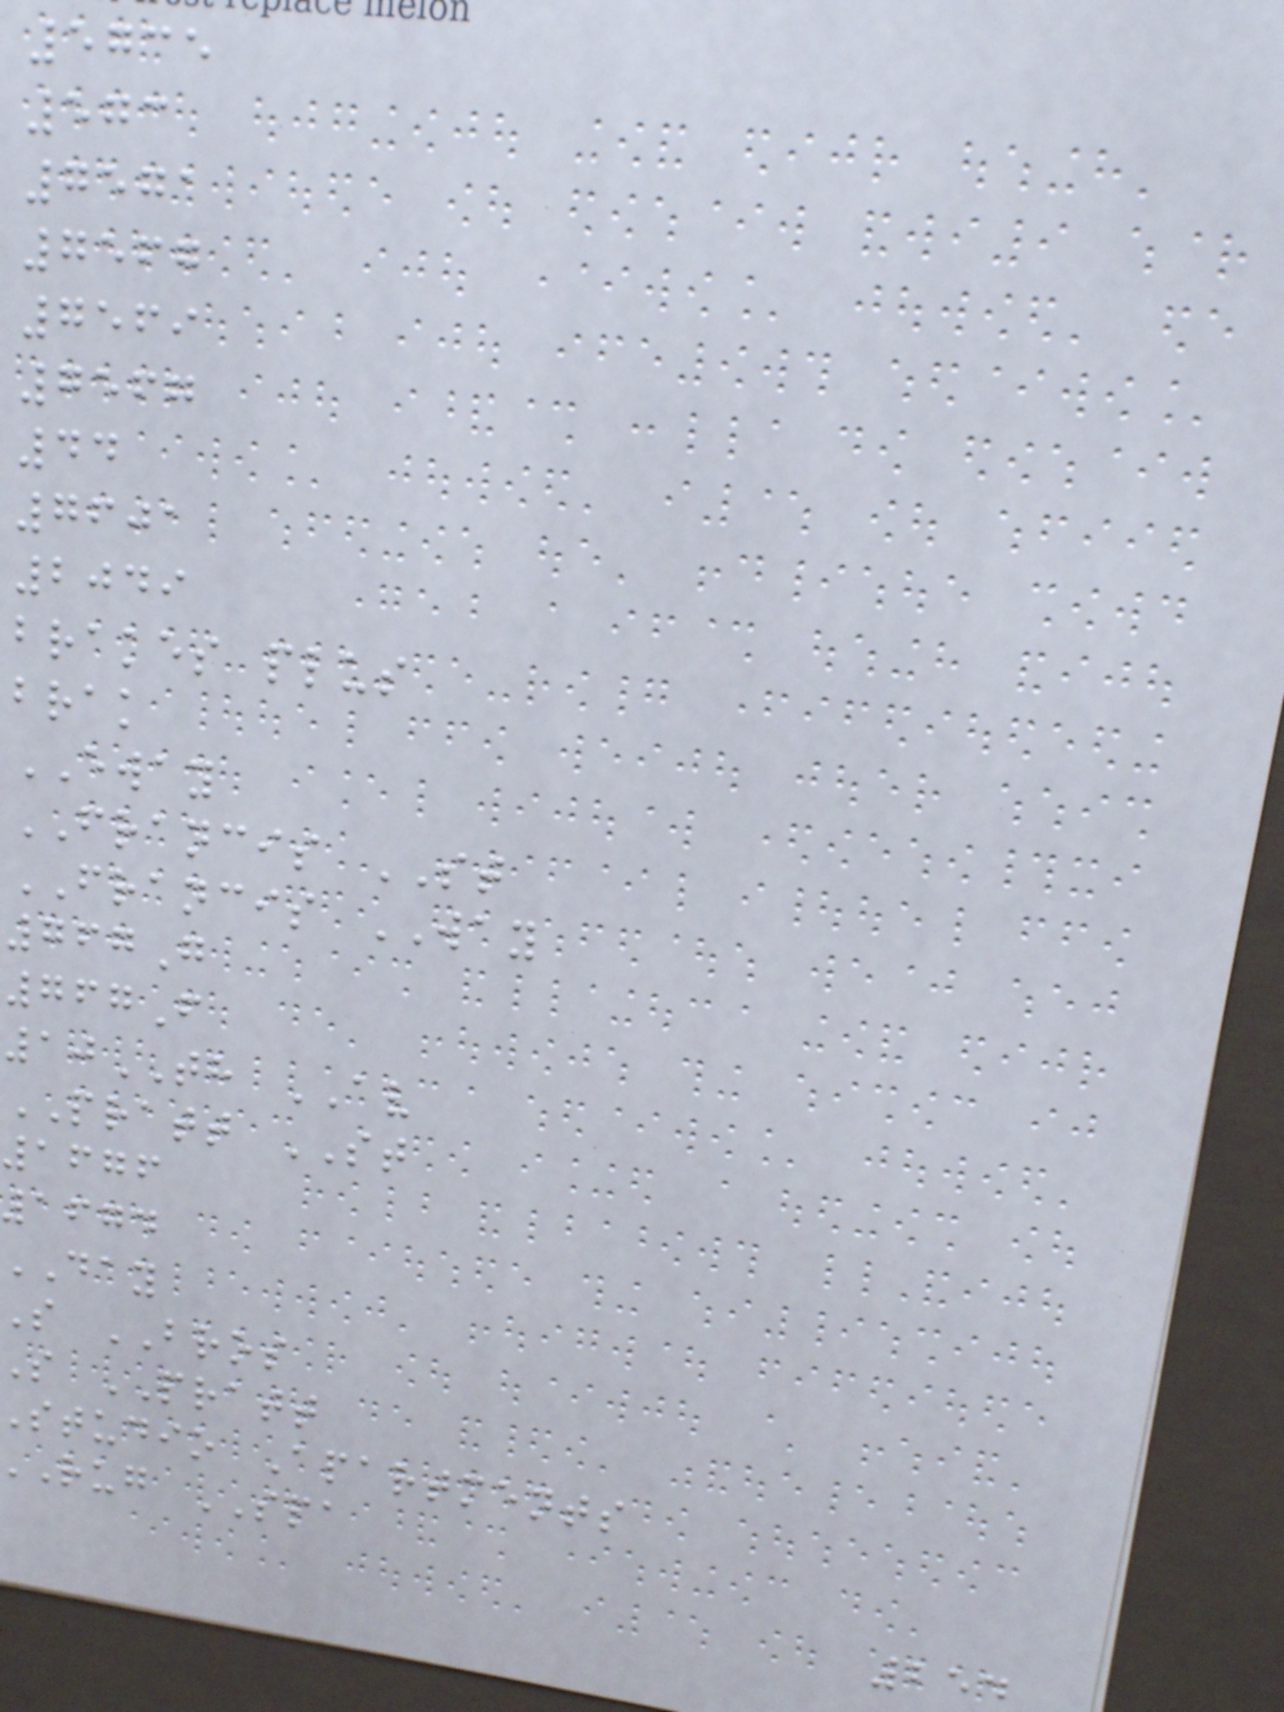5735
573
7571
7567
7569
7567
44
7601
2049
brakes plus
brak
EWAY
FRANCIS ST
FRANCIS WAY
767G
767F
10TH AV
PRATT ST
1676
1674
s BROS
s PRATT
studio Apartments
rug SPA
